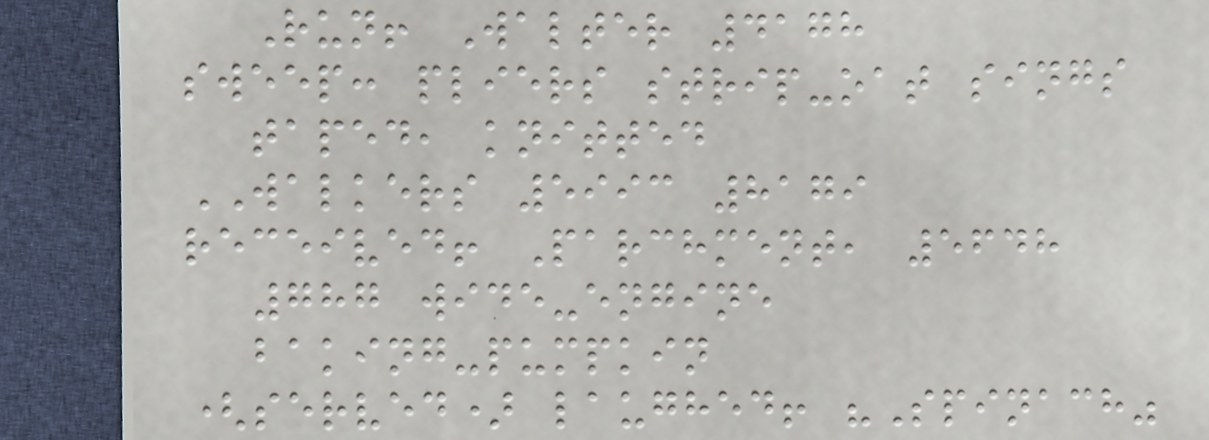Run! Walter 4178
sweep: pliers strip-oat sings
taped, knitted
WALKERS 5993 8179
received! Parchment, 5648
787 wide-engine
baking-pumpkin
(served) laughed! "Spinach"
